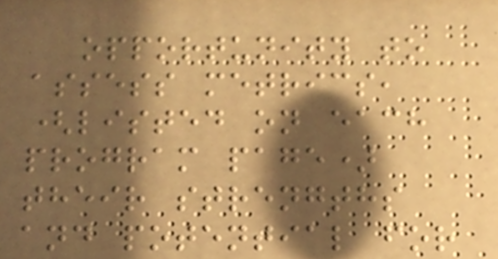opportunity to
assess metrics,
(listed on each
program page)
their strengths
and potential for
